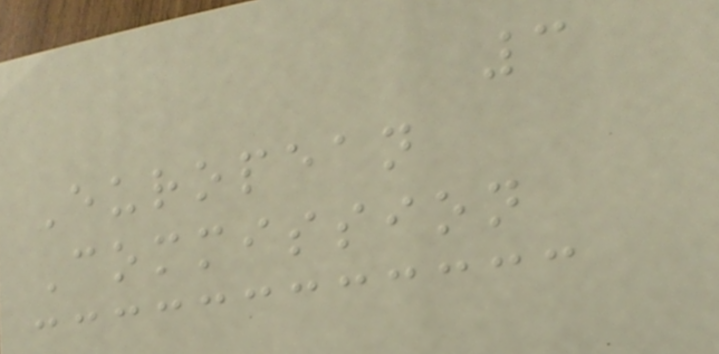3
European
Commission
